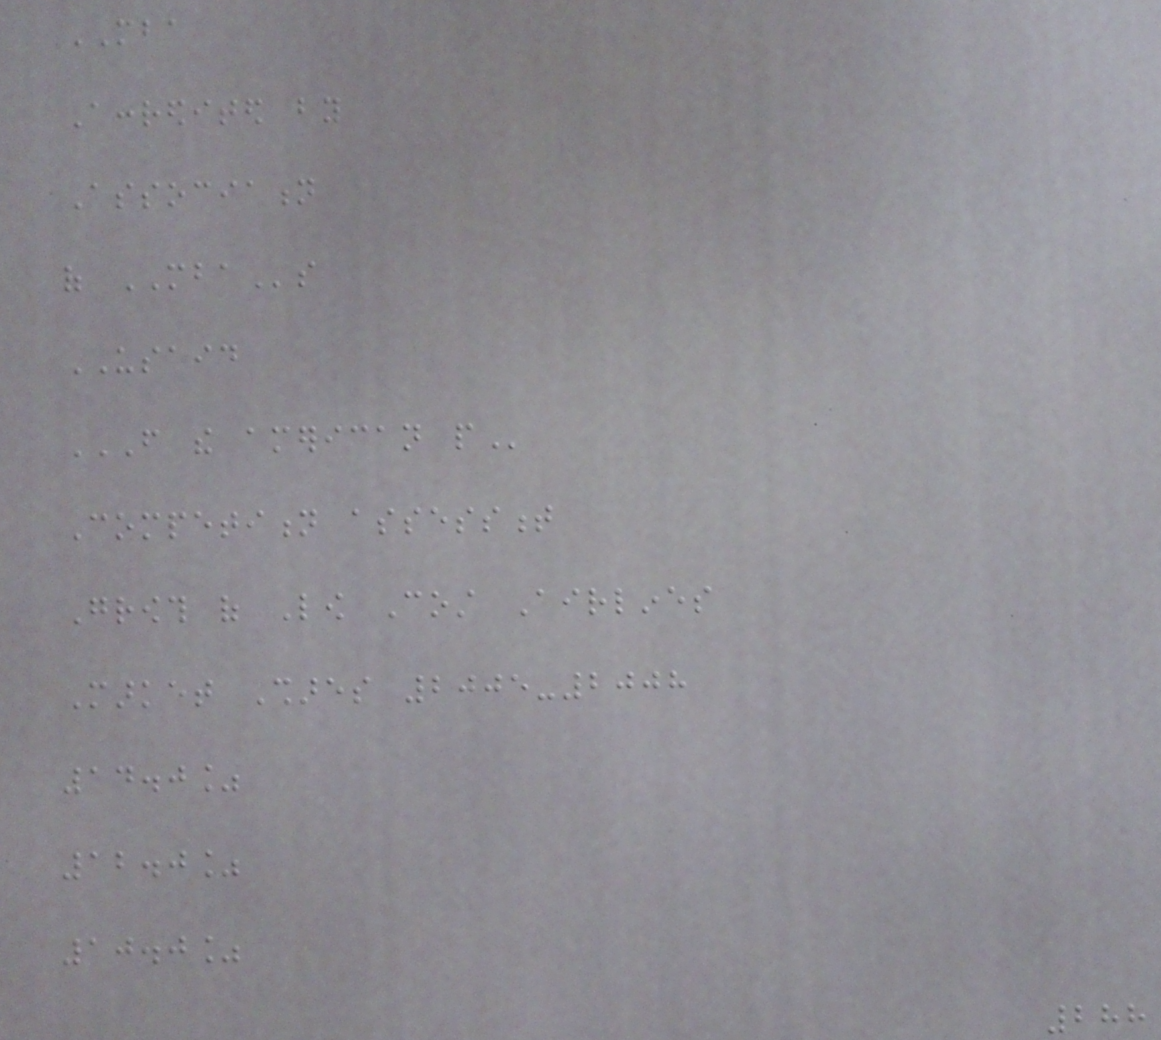MBA
Accredited by
Association
of MBAs
USAID
FROM THE AMERICAN PEOPLE
Competition assessment
Growth of Low Cost Airlines
Market Shares 2005-2008
14.0%
12.0%
10.0%
288
